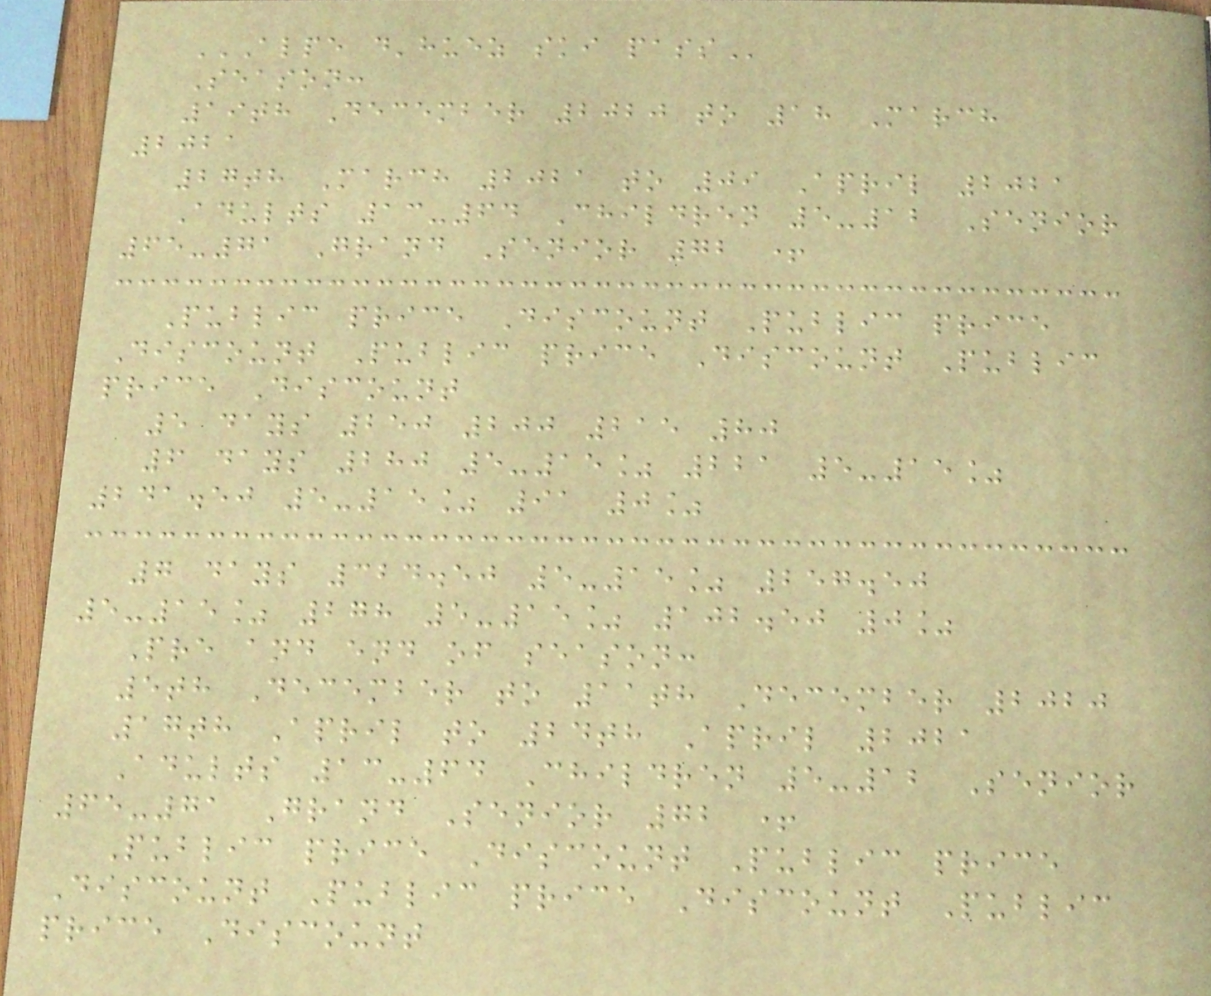ALPE D'HUEZ SKI PASS
Season:
19th December 2020 to 18 March
2021
27th March 2021 to 09 April 2021
Adults 13-64 Children 5-12 Senior
65-71 Grand Senior 72 +
Public price Discount Public price
Discount Public price Discount Public
price Discount
5 days 250 200 215 80
6 days 280 5-15% 221 5-15%
241.50 5-15% 91 0%
7 days 324.50 5-15% 257.50
5-15% 278 5-15% 102.50 0%
Pre and end of season:
5th December to 11th December 2020
17th April to 24th April 2021
Adults 13-64 Children 5-12 Senior
65-71 Grand Senior 72 +
Public price Discount Public price
Discount Public price Discount Public
price Discount
